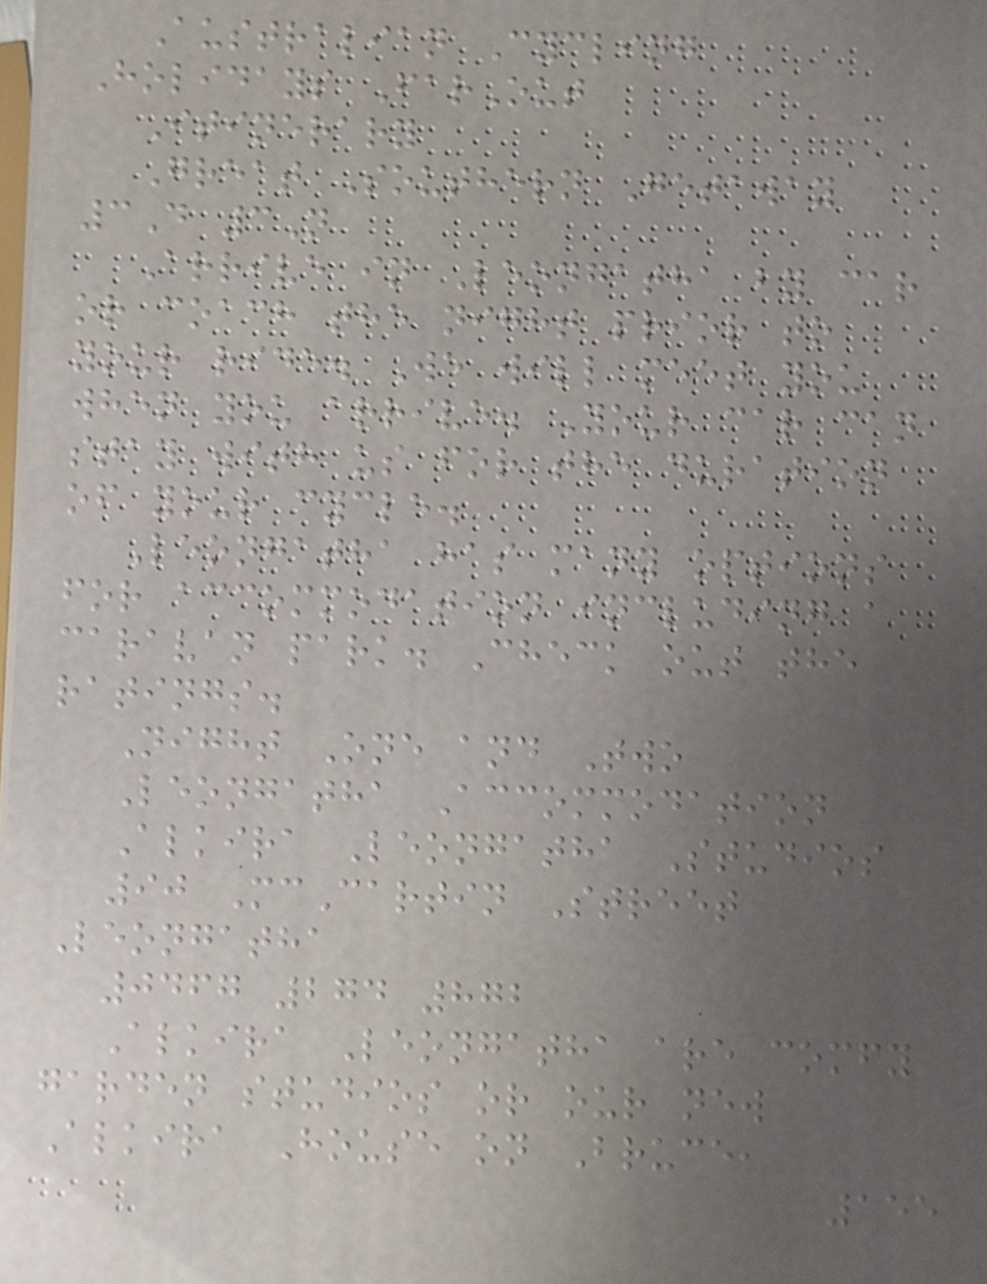Australian Cycling
Holidays FarOut
Itinerary
Great Southern Getaway
3D 3N
Arrive in Leongatha by car
or coach the night prior to
your ride. We will meet you
when you arrive. Your car can
stay with us for the duration
of your cycle.
Leongatha has many options
for accommodation including a
caravan park. Check out the
ratings.
Night One and Two
Leongatha Accommodation
Alkira Leongatha Studios
90 McCartin Street
Leongatha
0467 274 872
Alkira Leongatha are comfy
garden studios or our new
Alkira House on Bruce,
155
